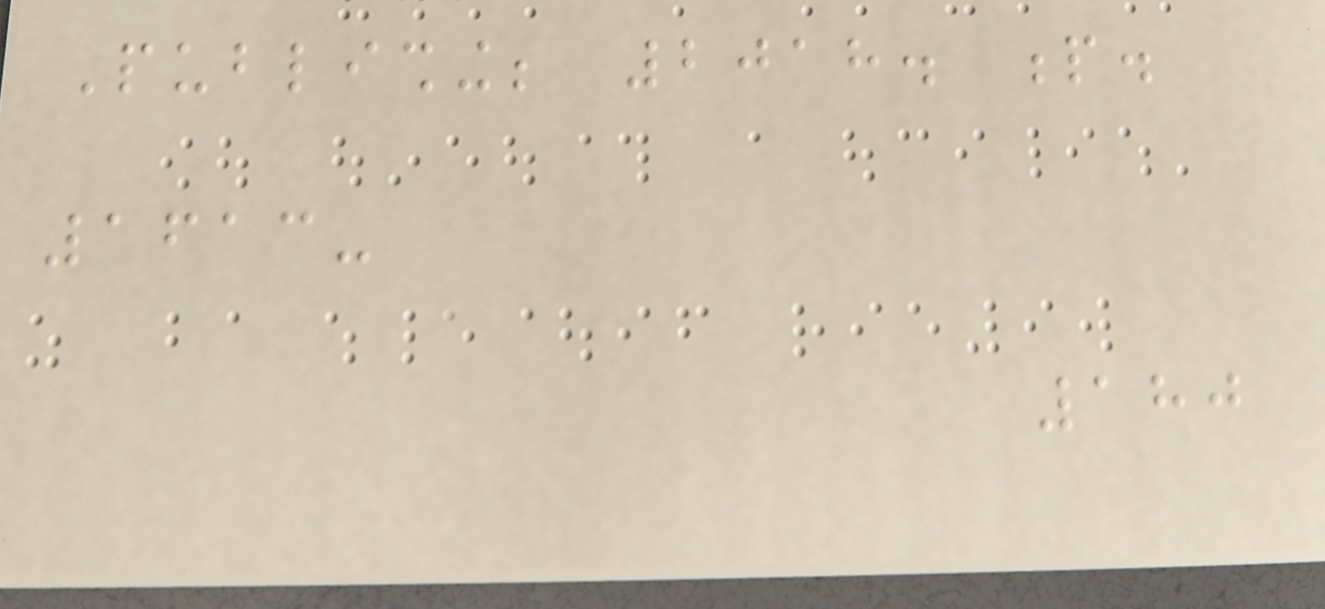Publishing; 2018. p.
1613-
180
